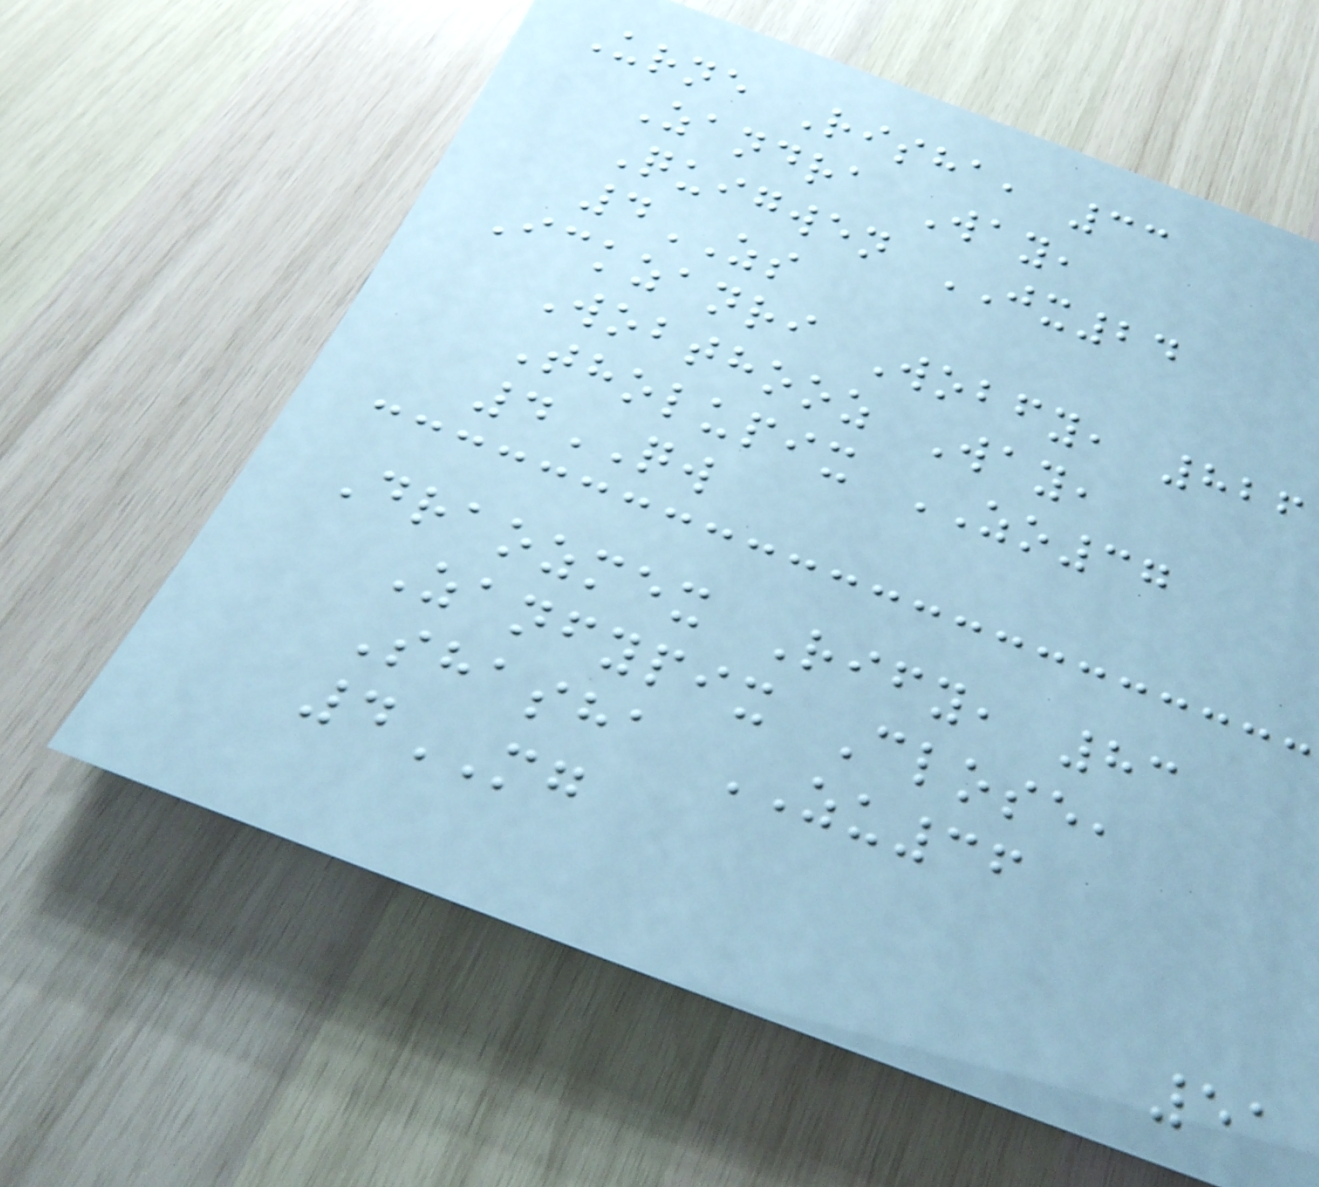Urne Risha, 33
Zandra Way,
Quigwen JX24
4ZS
Ickzanri Wobfy, 826
Wobthooz Way,
Tholupix ZO37
4QW
Draozmex Rify, 83
Zanfypix Close,
Shasha ZU36
4MG
51
